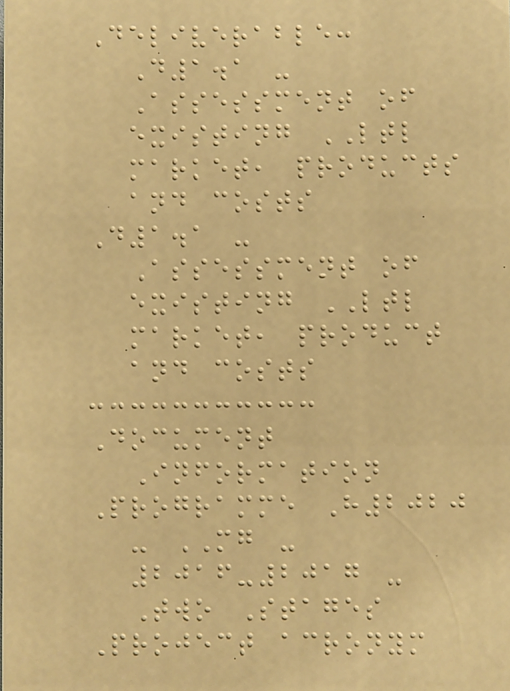Deliverable:
D1.1 -
Assessment of
existing LTL
market, products
and costs
D1.1 -
Assessment of
existing LTL
market, product
and costs
Document
Information
Programme H2020
- MG -
2016-2017 -
Two Stages
Project acronym
